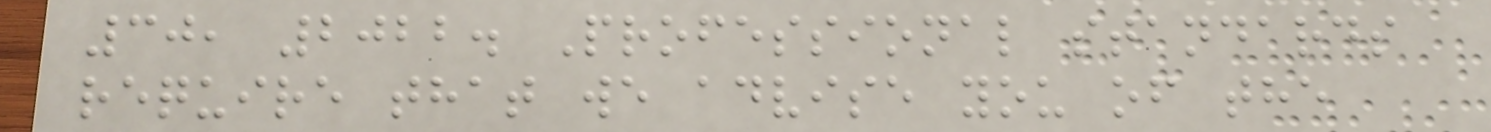30, 2022. Professional standards
require that we advise you of the
